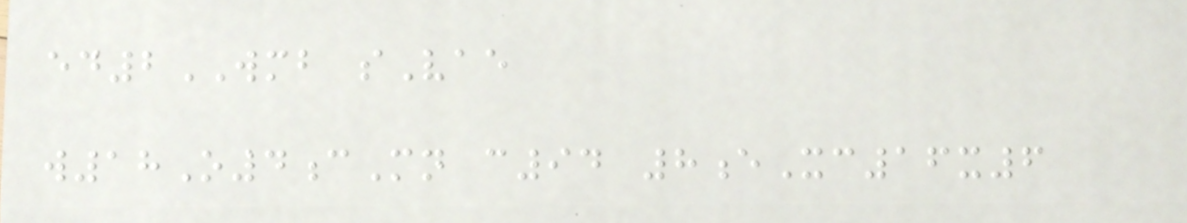ed2WMB sVae
w18O4cMn c94 8eXc16x6
